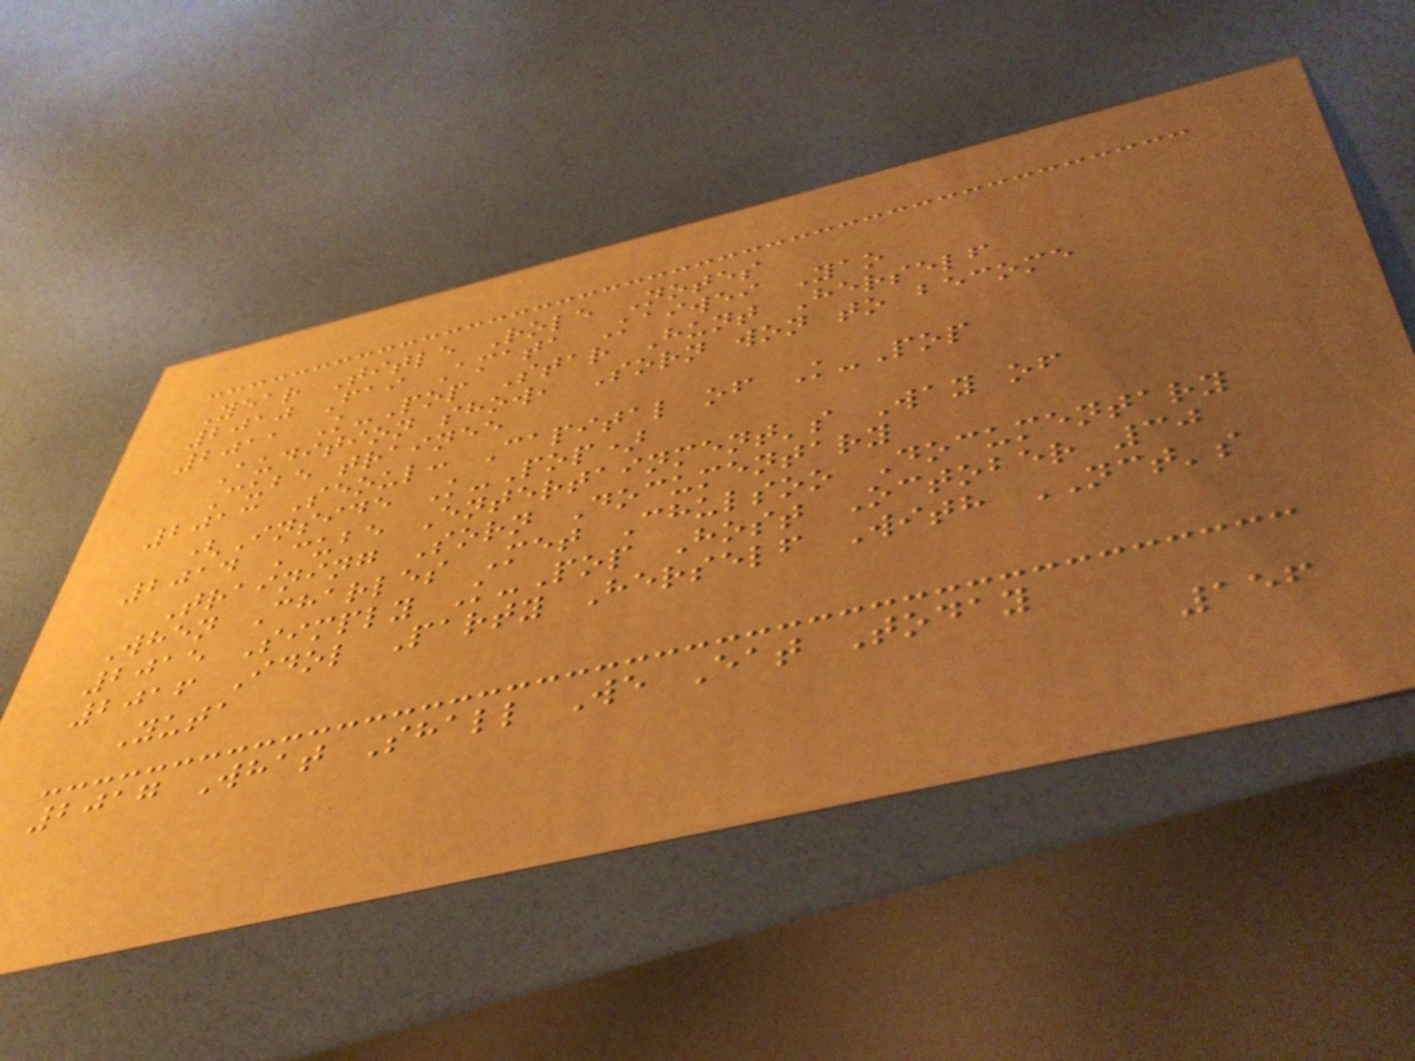Year Title Role Notes
2010 Fai Amata Kaiwei Yao
2011 K-Pop Star Hunt Herself
Audition show, Sorn won to become
Cube trainee
2013 Seoul: Capital of K-Pop
(Inside K-Pop)
2014 Cube Entertainment's Way of
Training Sorn Documentary
When Charles Met Chulsoo Documentary
2015 Simply K-Pop Host October 30
2016 Idol Party Herself With NCT's
Yuta
2017 What Shall We Eat Today
156
